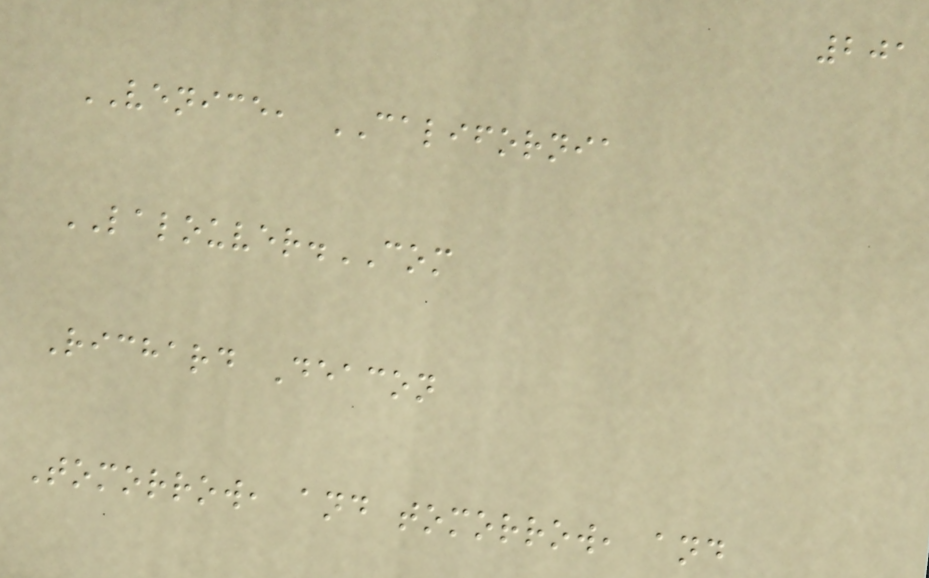201
VENICE, CALIFORNIA
LALOUVER.COM
Richard Deacon
Tomorrow, and tomorrow, and
